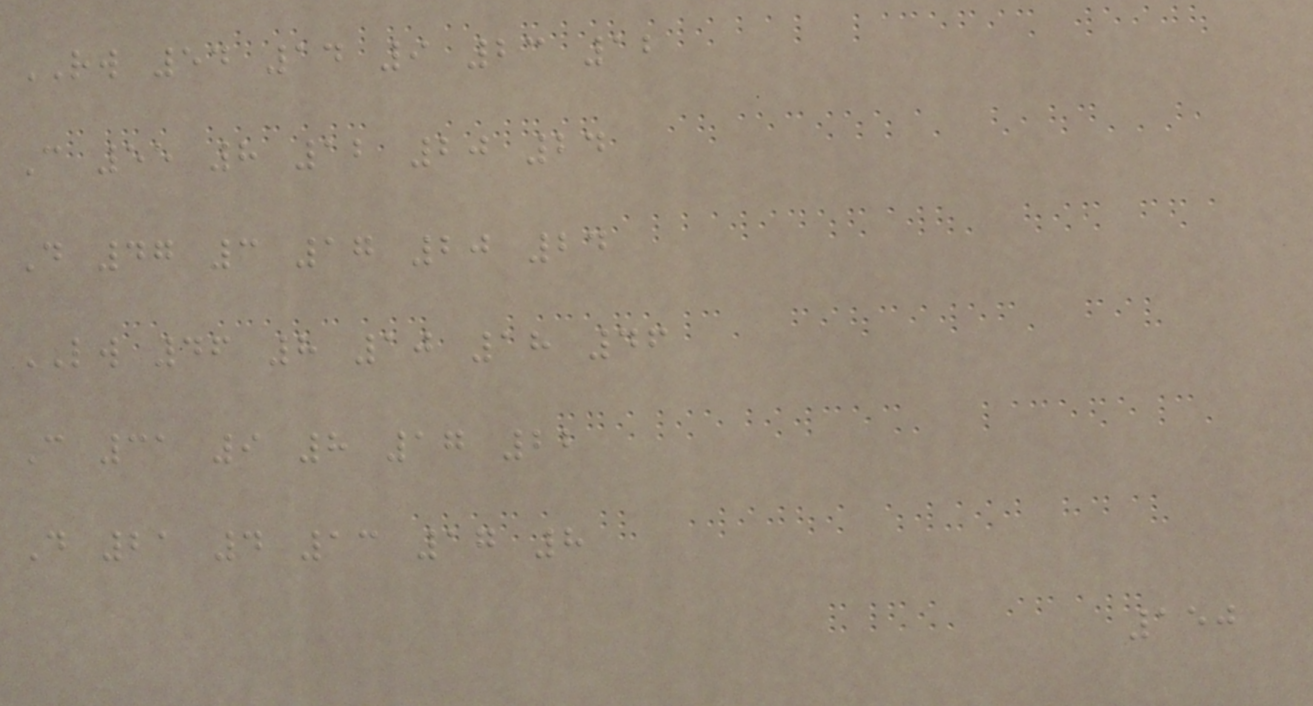RW 54 14 9 23 12
C 55 8 12 20 24
D 47 3 17 20 24
LW 46 8 10 18 46
C 31 9 8 17 22
D 21 4 13 17 8
150
